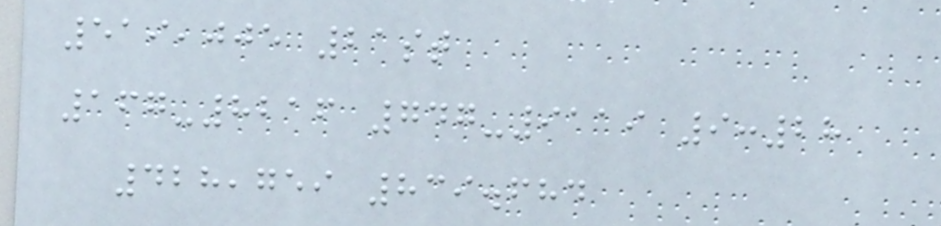519,005 21st
167-8216 747-9119 9:28
428,759 839.684
